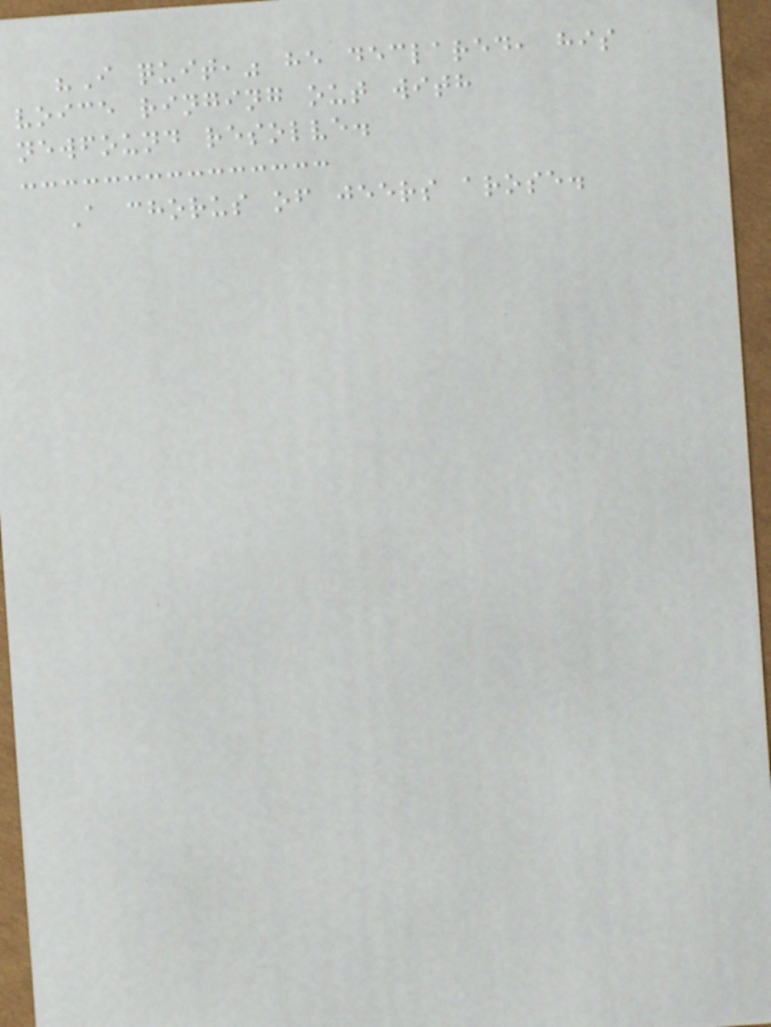"I quit," he declared, his
voice ringing out with
newfound resolve.
A chorus of jeers arose.
